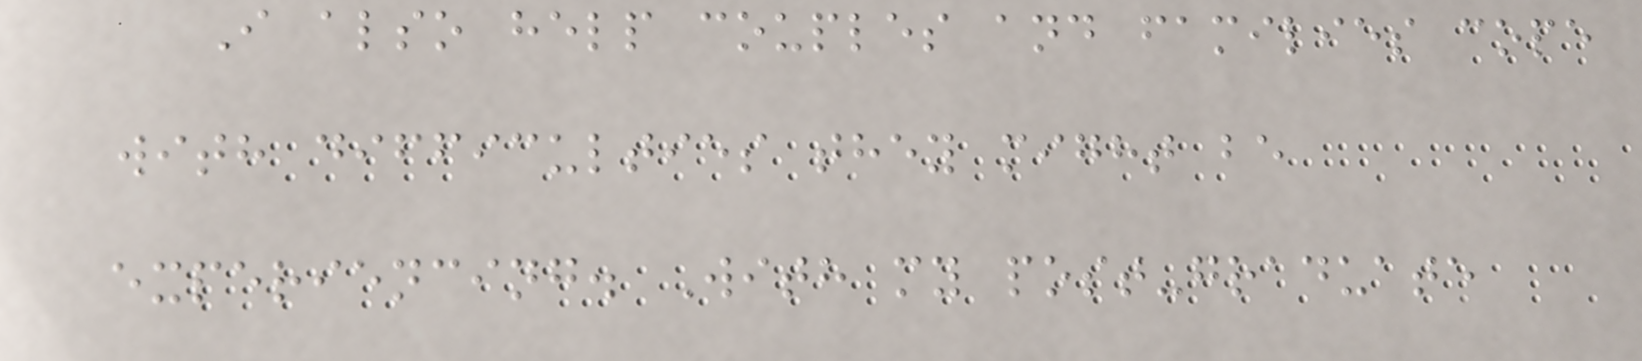I also help couples and families cope
with difficulties they might be
experiencing. With my post-graduate
